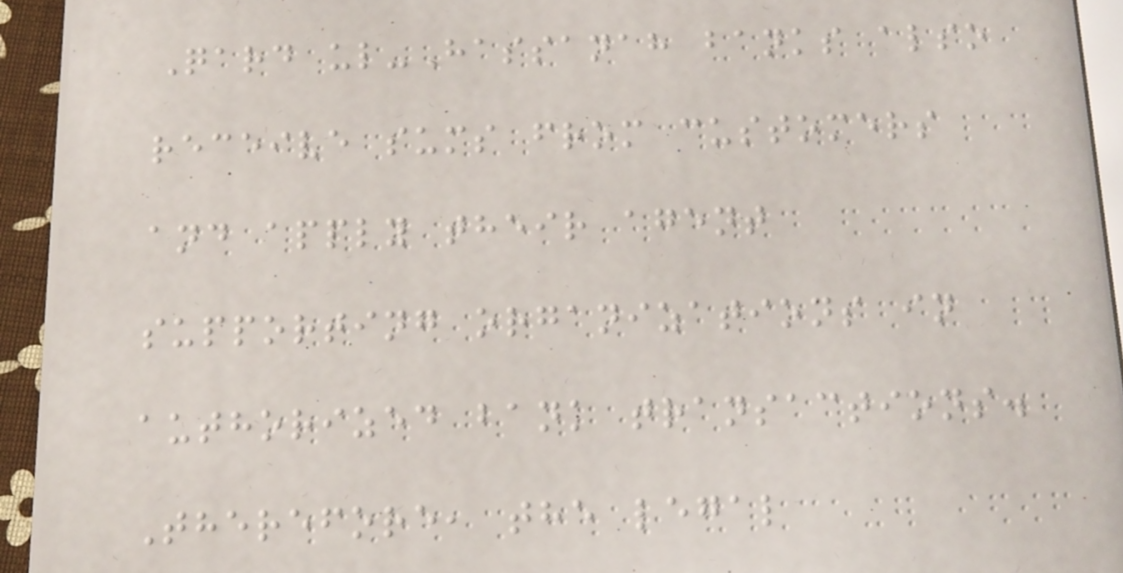Qard ul-Hassanah banks also
receive sums from customers
and apply their agent
supporting organizations in
authorized bank transactions.
Therefore, the legal
